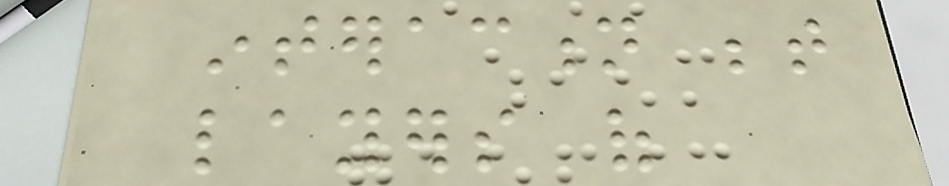interaction between
layers of
